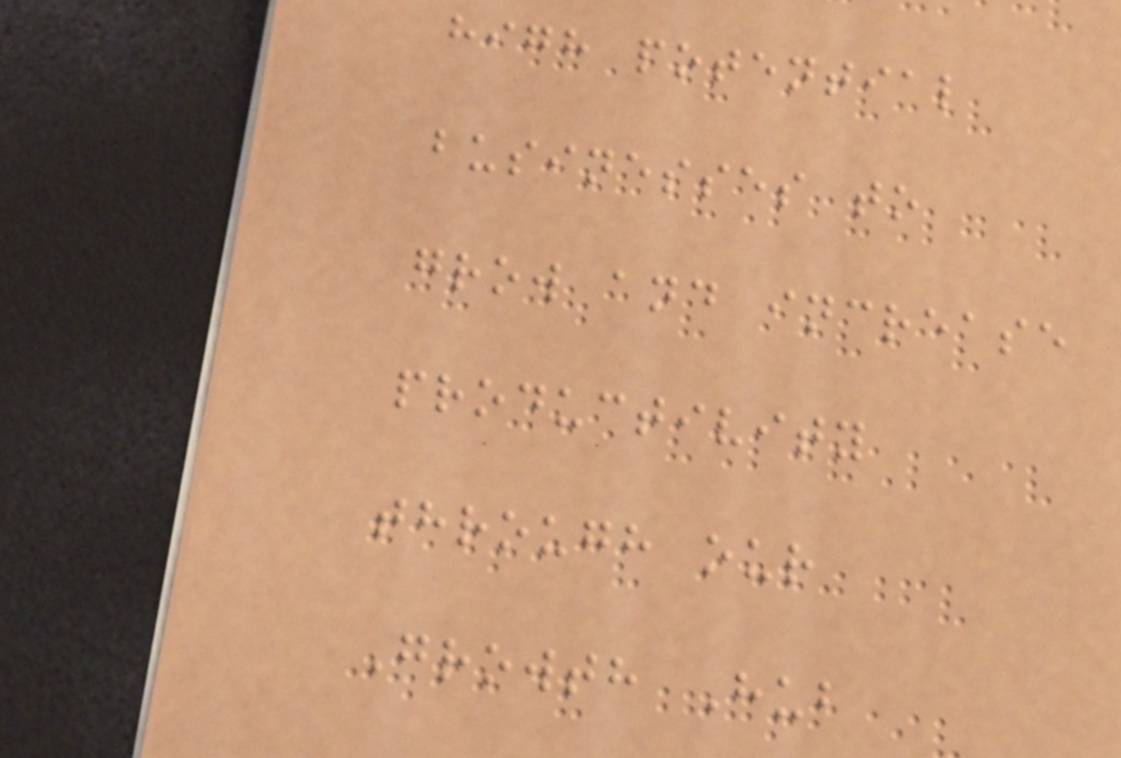high potential
businesses to
grow and increase
productivity
through our
Growth Hub
